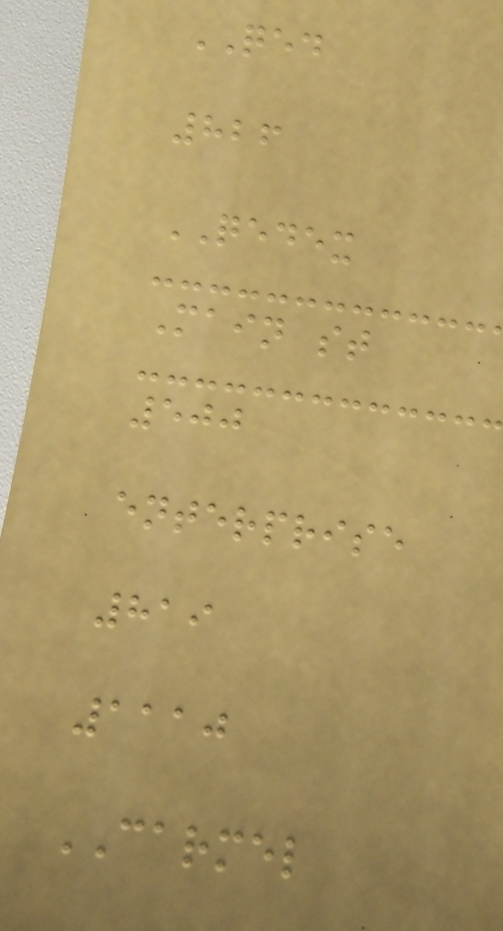QED
826
QEDEX
Main st
500
enterprise
819
1110
CARMEL
